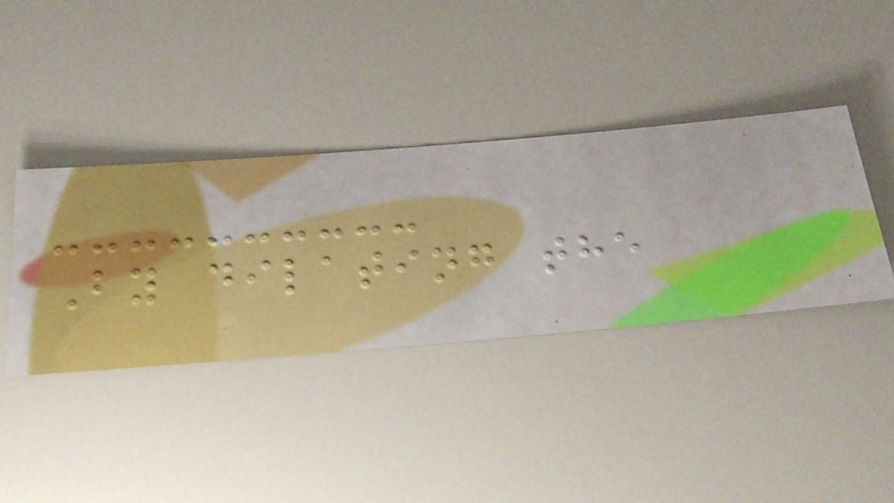By dilating the
